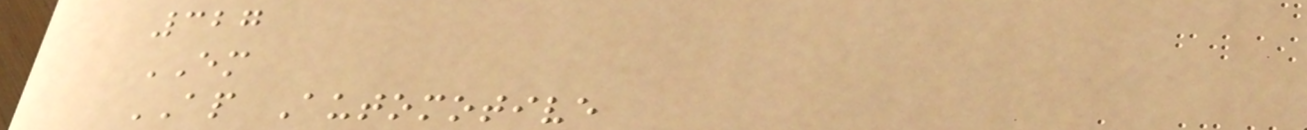327
EM
AP Automotive
